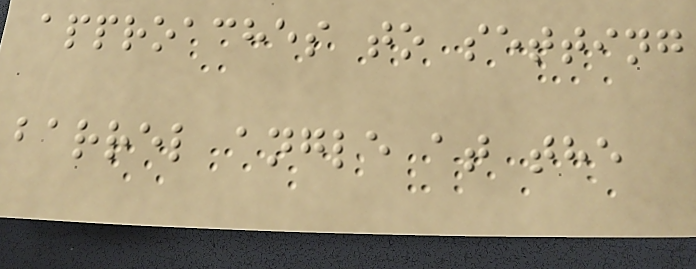approaches to setting
barrel angle at the
